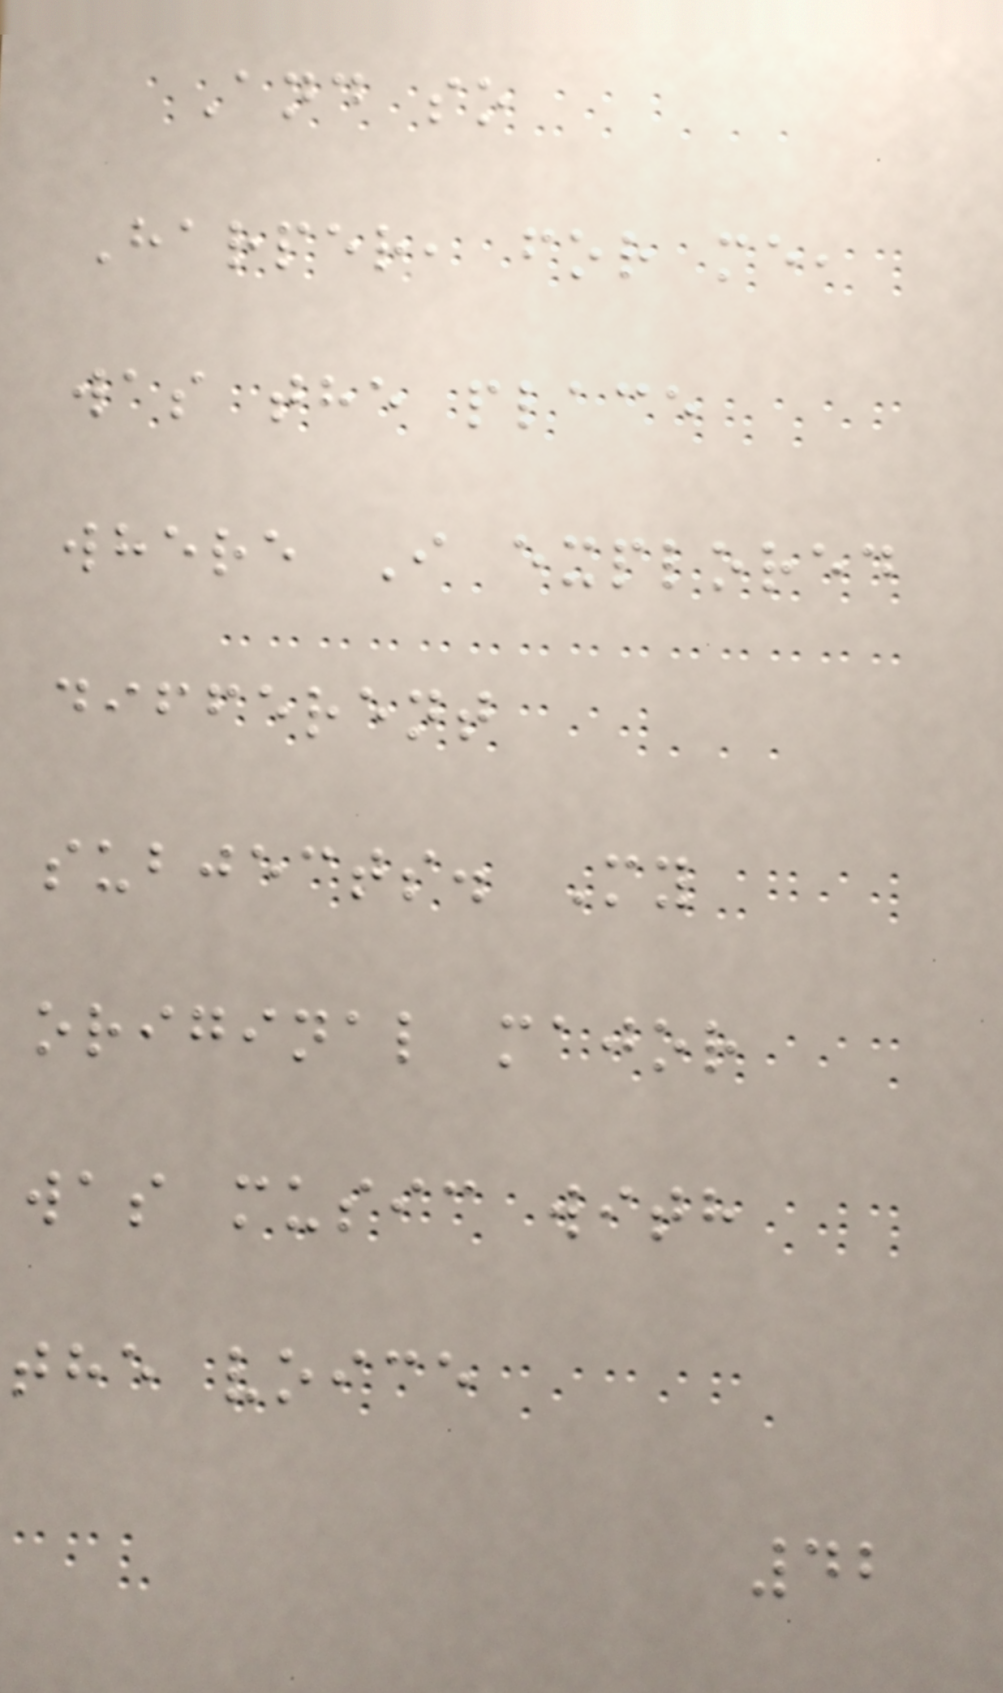And so
Harper, for me,
was the place
where I explored
different
subjects. My
original major
was music with
the voice
42
